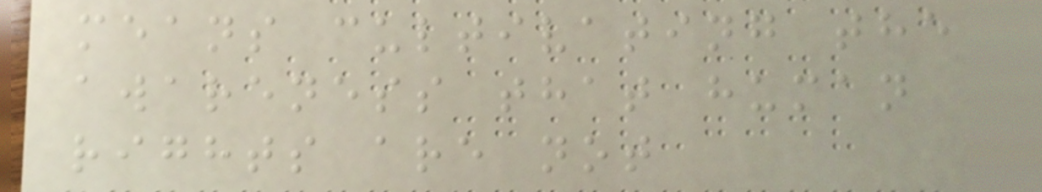means cultivating the
awareness that human
rights are not
